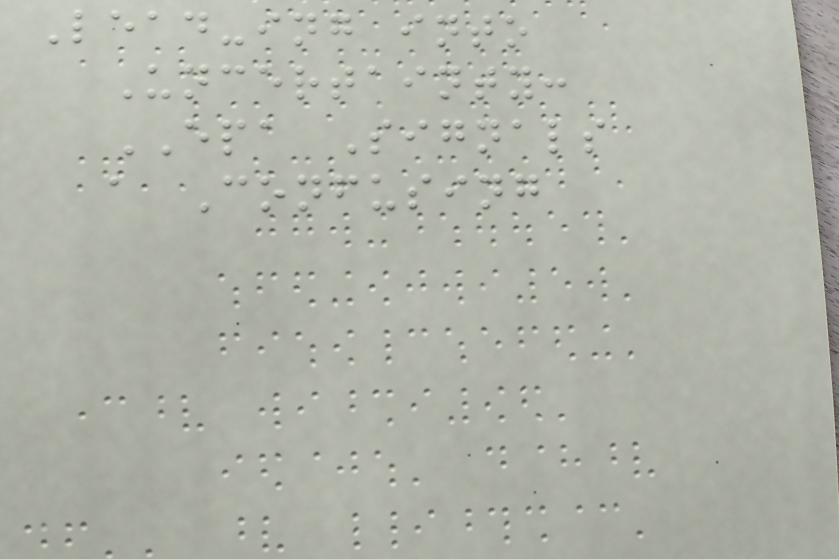Lead-ing into
Uncertainty:
EPA Signals
a Confusing
